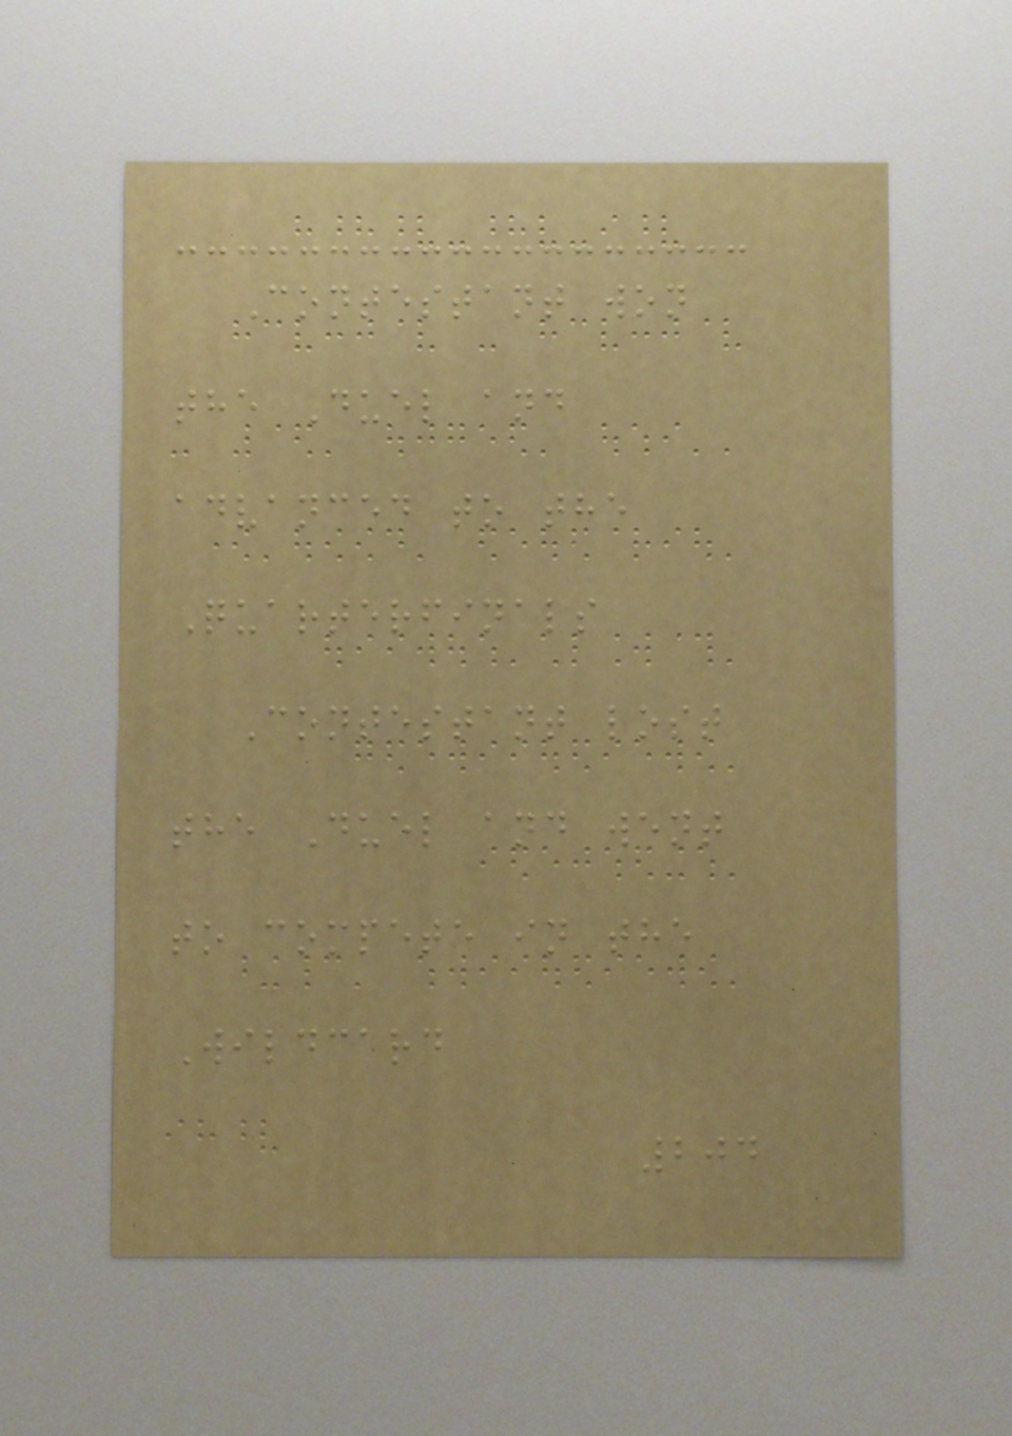Contestant won
the Duel and
advanced to the
Quarterfinals
Contestant lost
the Duel and went
to compete in the
Wildcard
204
